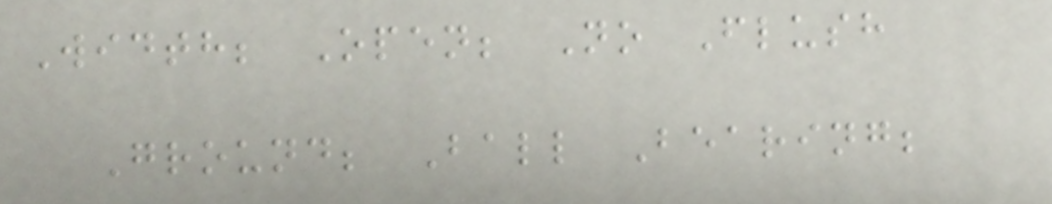Width; Open; No Flush
Ground; Ball Bearing;
